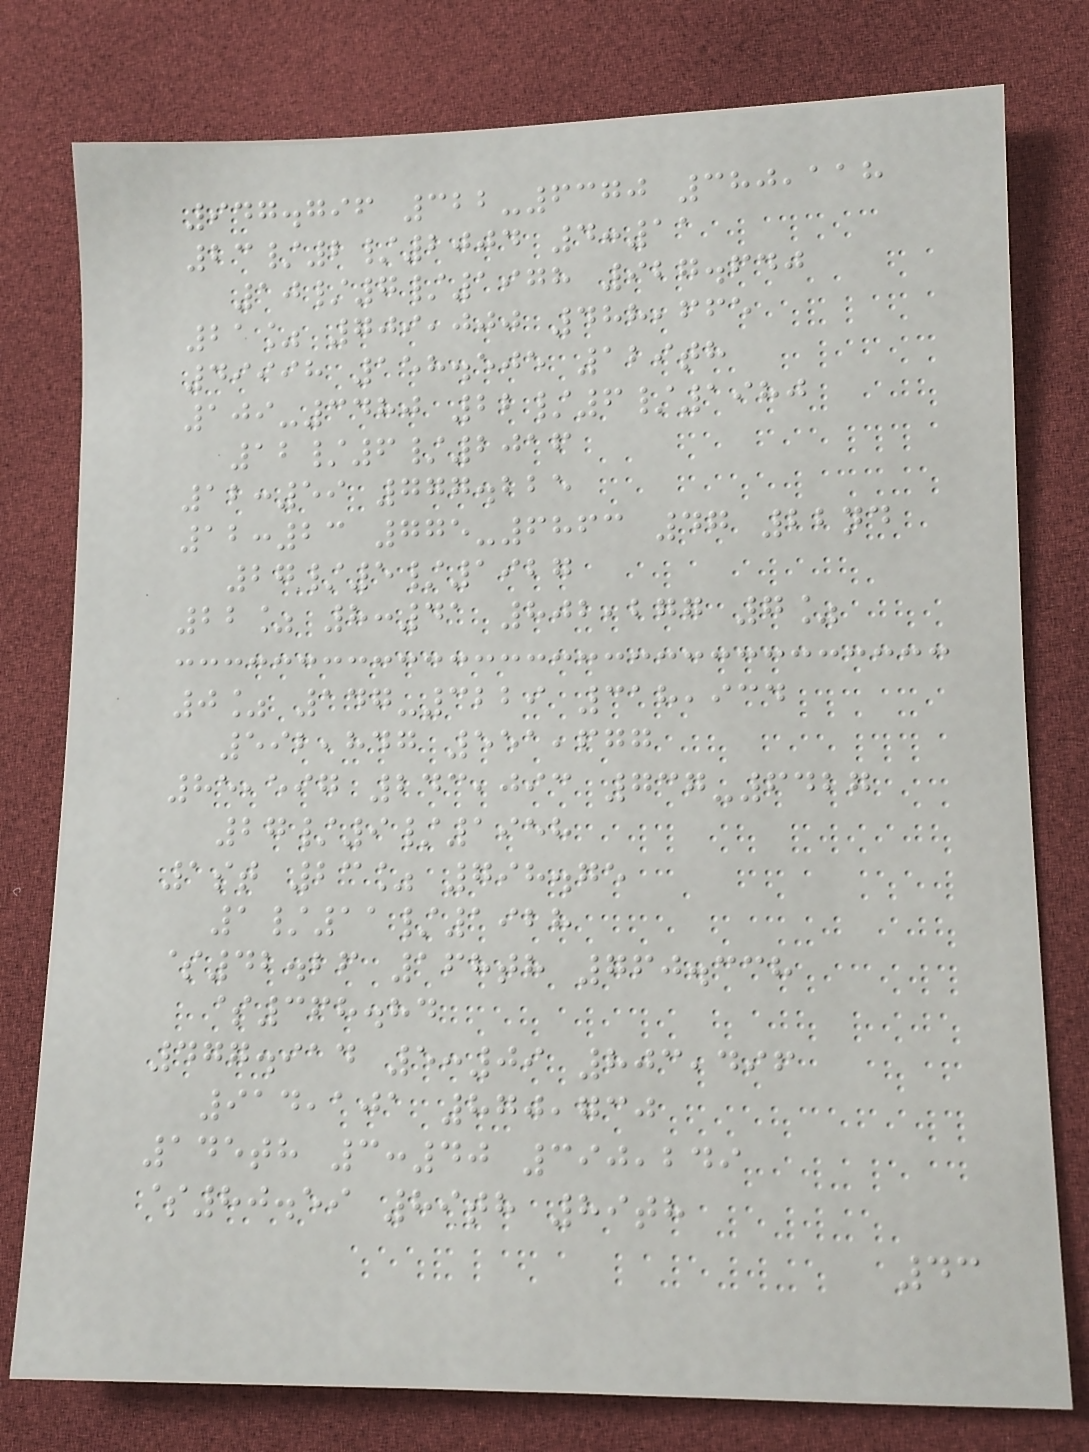947.796 322-6370 380,118
23/2/2004 4:11
10/7/1978 927.640
21% 709,000 488,665
49998 158.505 129th
109-3480 22/6/1980
12/6/2016
12:59 777.225
12:23 775-6863 47 22nd
27/5/1927
22% 8:41 802,277 7%
0% 147-3229 318,934
592,847 551,677
85,597 243,093 737-6427
27/9/1958
1st 23% 798.75
1/11/1928
$42.26 168th 760.338
$368.84
477.914 5:09 803,496
914,101 870,730
145th 3:40 390,249
$80.59 89th 89th
43
